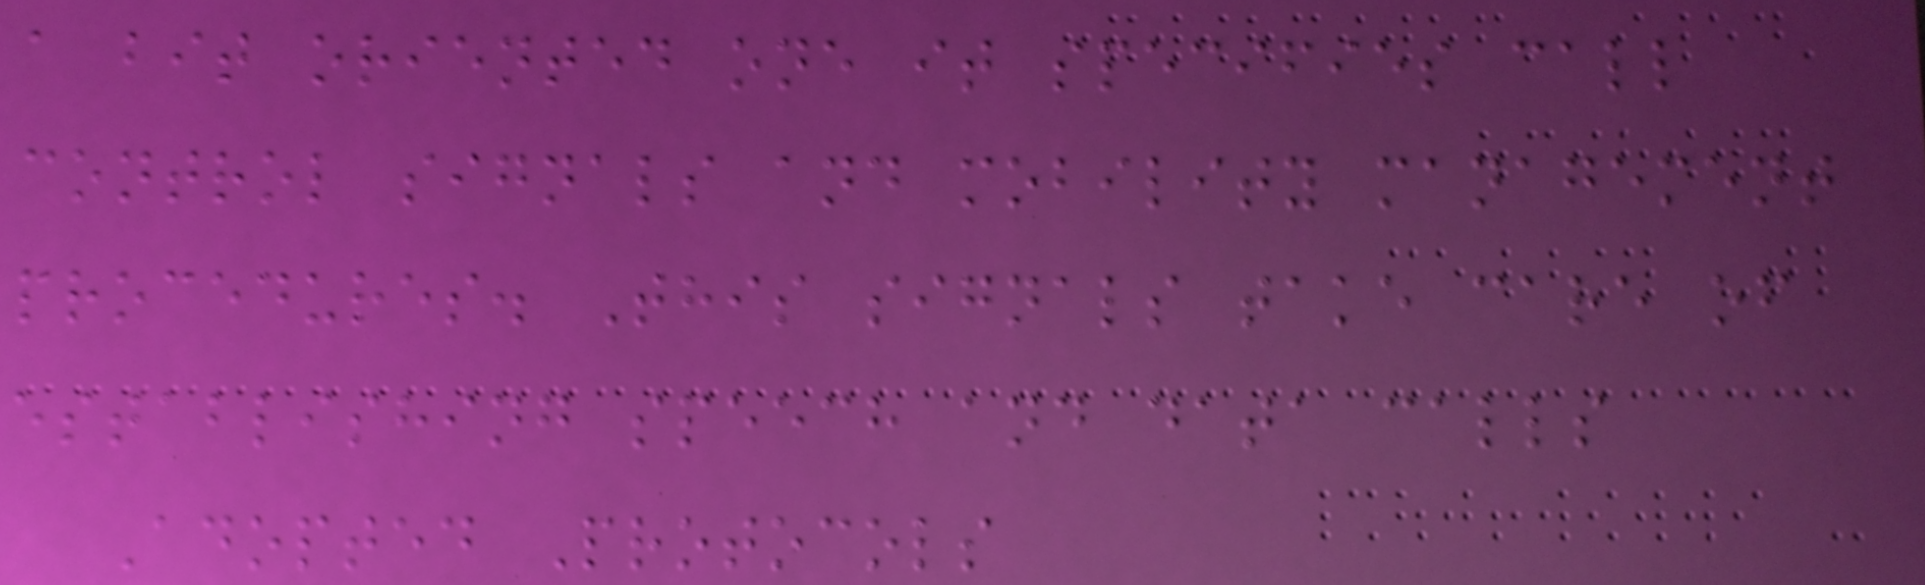a bit oriented one it specifies call
control signals and mobility management
procedures. This signals take care of
establishing speech and data calls
Adopted Protocols
